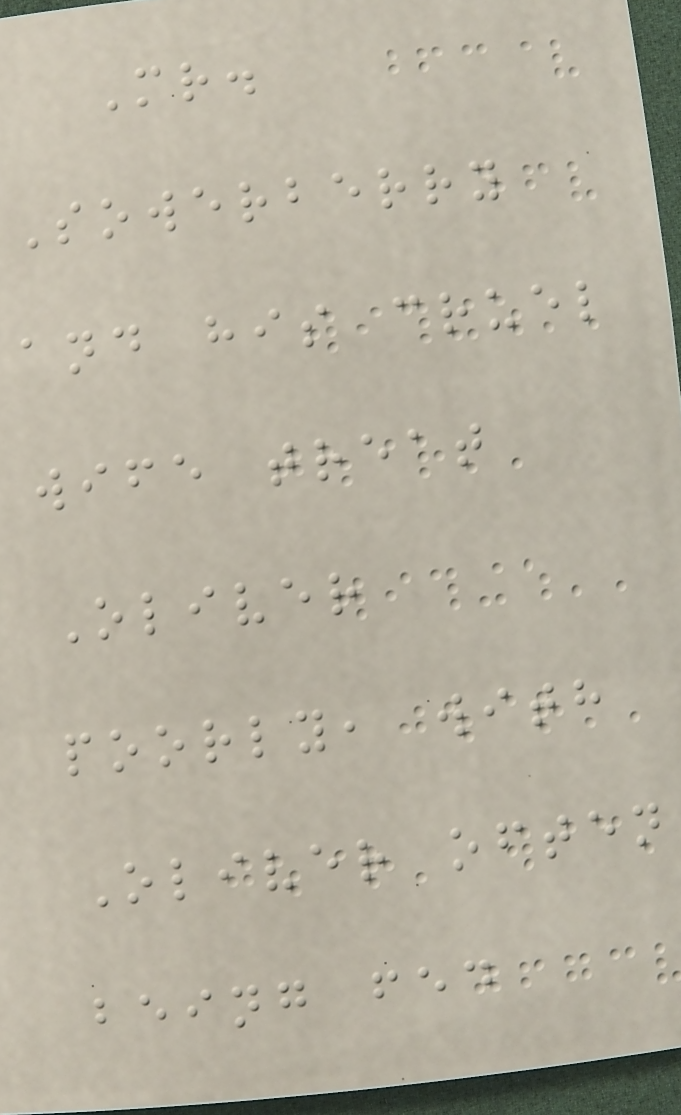Mr.
Sowerberry
and his cruel
wife treat
Oliver
poorly, with
Oliver often
being fed
